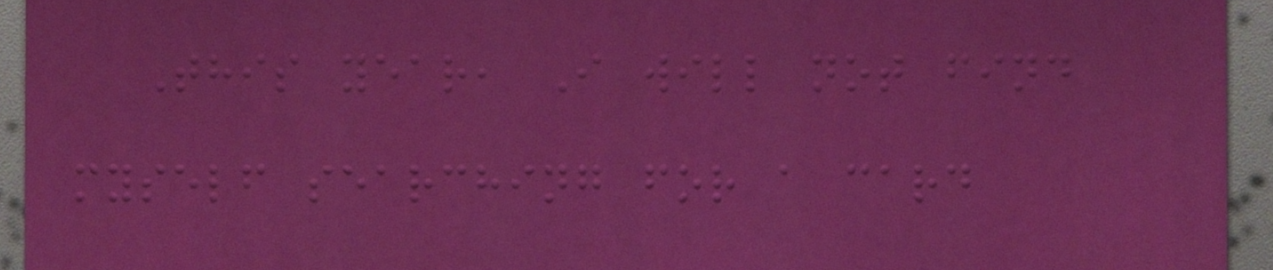This year, I will not find
myself searching for a card
